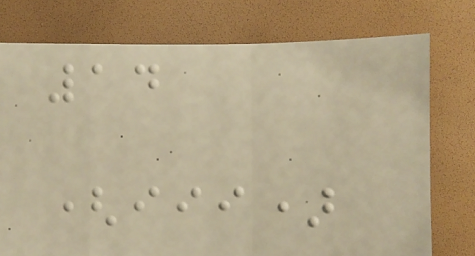14
(iii)
